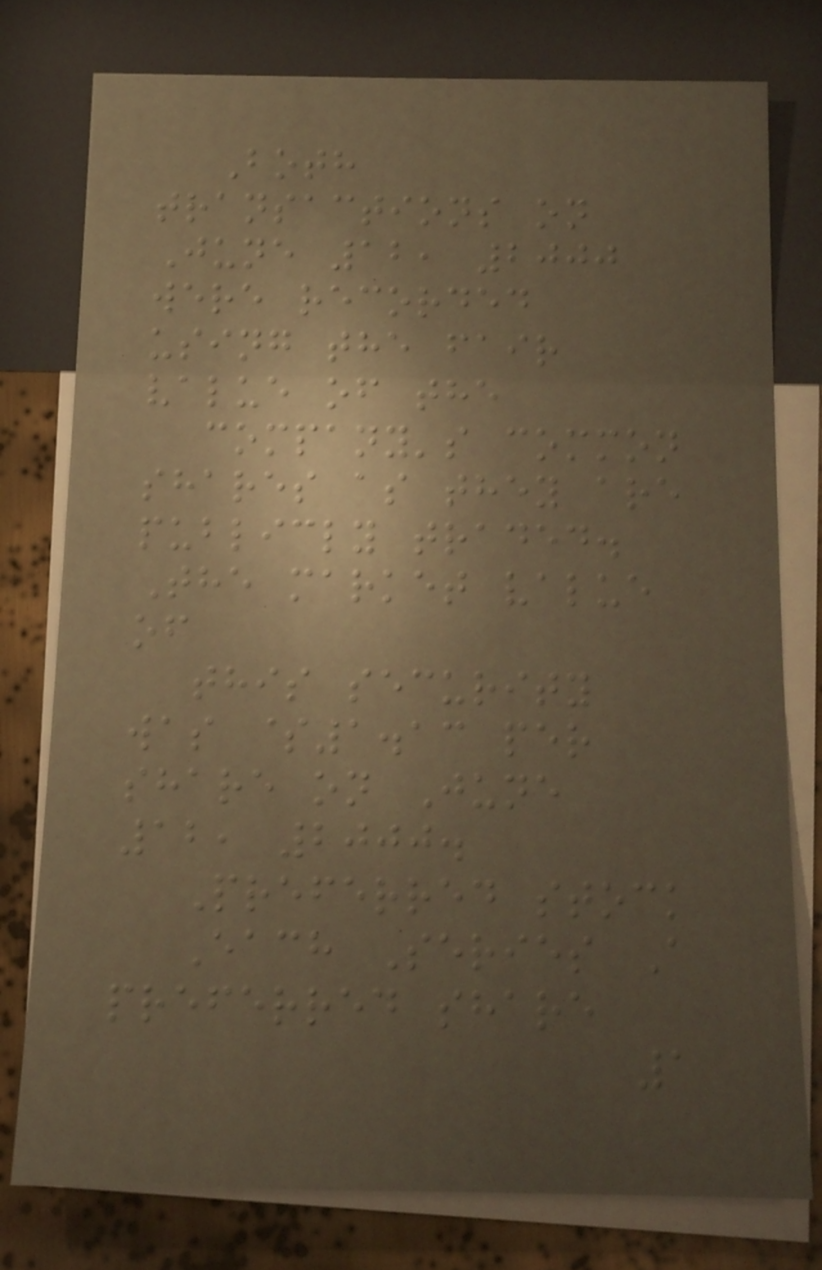Both
transactions on
June 12, 2000
were recorded
using the fair
value of the
company's common
shares as they are
publicly traded.
The market value
of
this security
was $1.13 per
share on June
12, 2000.
Preferred stock
Each Series A
preferred share
1
